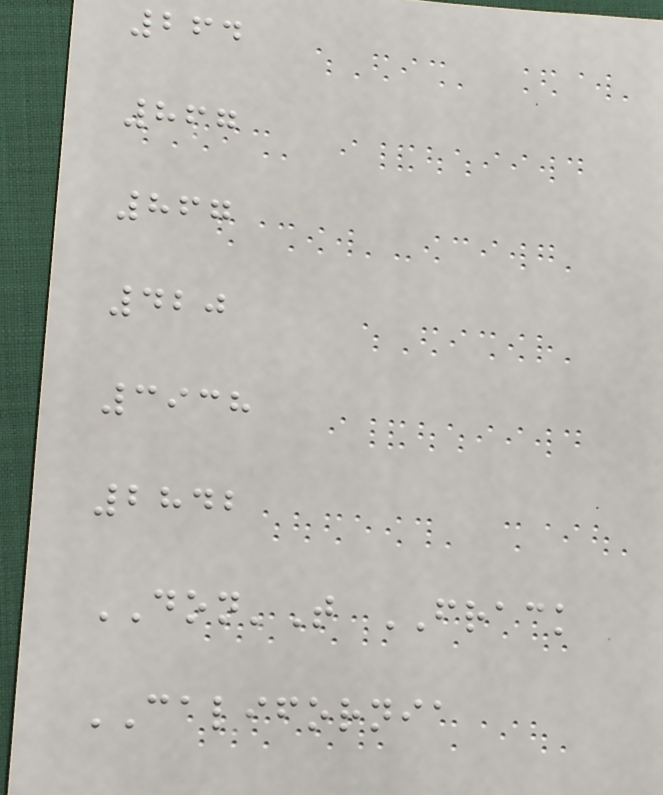264
867
867
420
3938
2842
DON'T FRACK
CALIFORNIA
